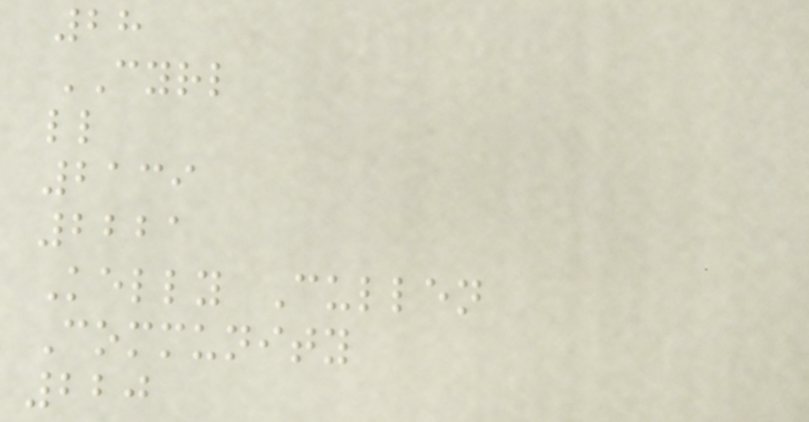28
CYRL
ll
2139
2221
Kelly Cullen
Community
220
